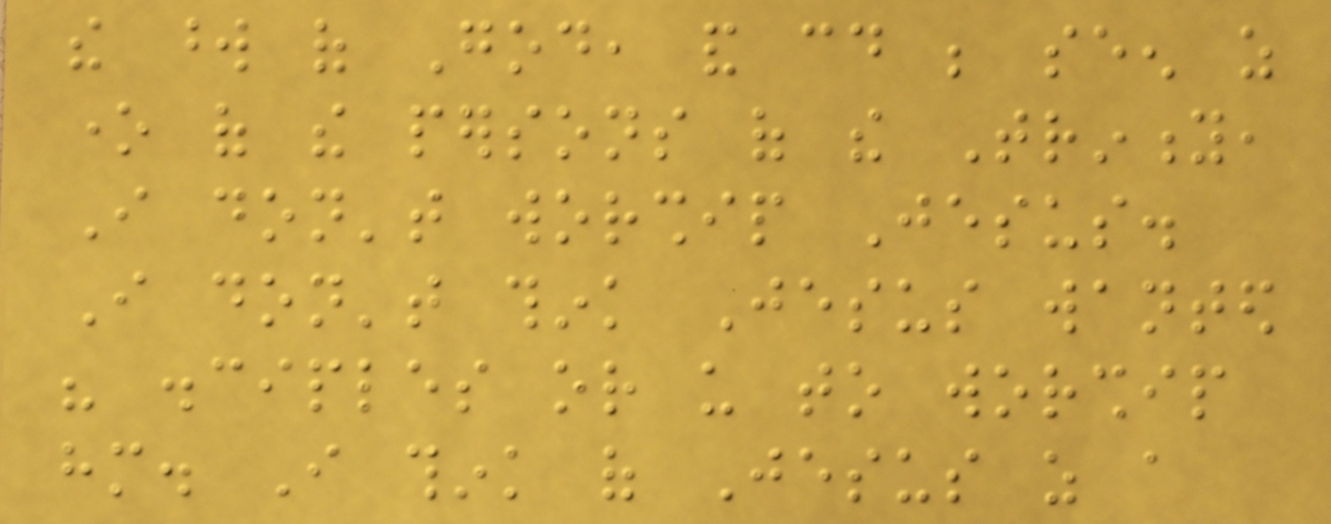the word of God, and could be seen as
one of the persons of the Trinity,
I don't worship Jesus.
I don't think Jesus wanted
his disciples or us to worship
him. I think of Jesus as a
